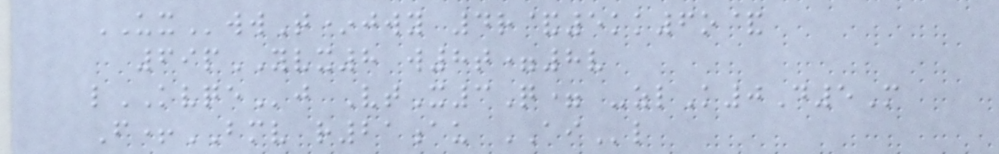UXwwT*jwy 4r&5kk6o&
69pYVX8 w8t=8v
lKVQEj VtX3Q= -zlK0D5M
F+BMV r21au AIl
